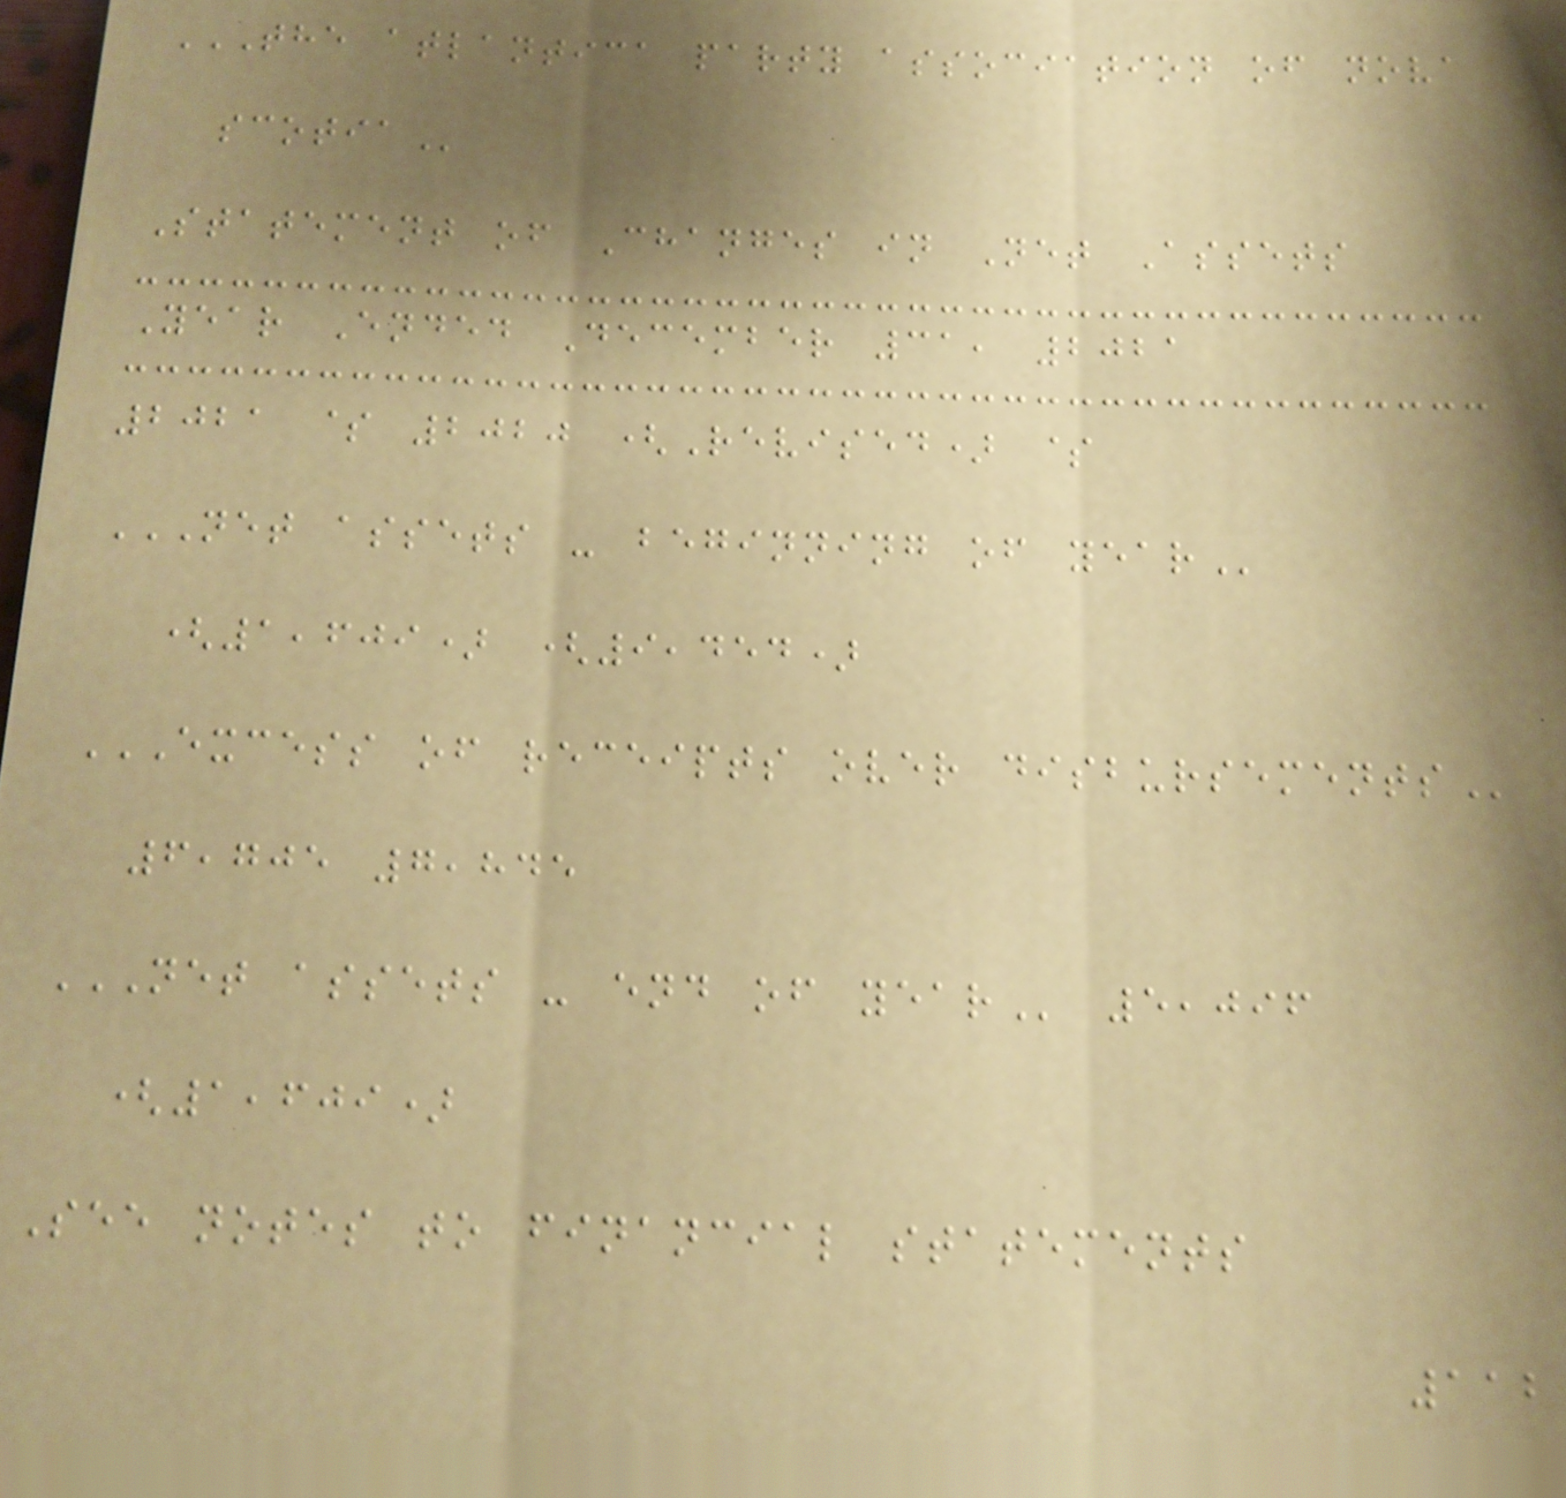THE ATLANTICA PARTY ASSOCIATION OF NOVA
SCOTIA
Statement of Changes in Net Assets
Year Ended December 31, 2021
2021 $ 2020 (Revised) $
NET ASSETS - BEGINNING OF YEAR
(1,609) (9,454)
EXCESS OF RECEIPTS OVER DISBURSEMENTS
6,705 7,845
NET ASSETS - END OF YEAR 5,096
(1,609)
See notes to financial statements
112
